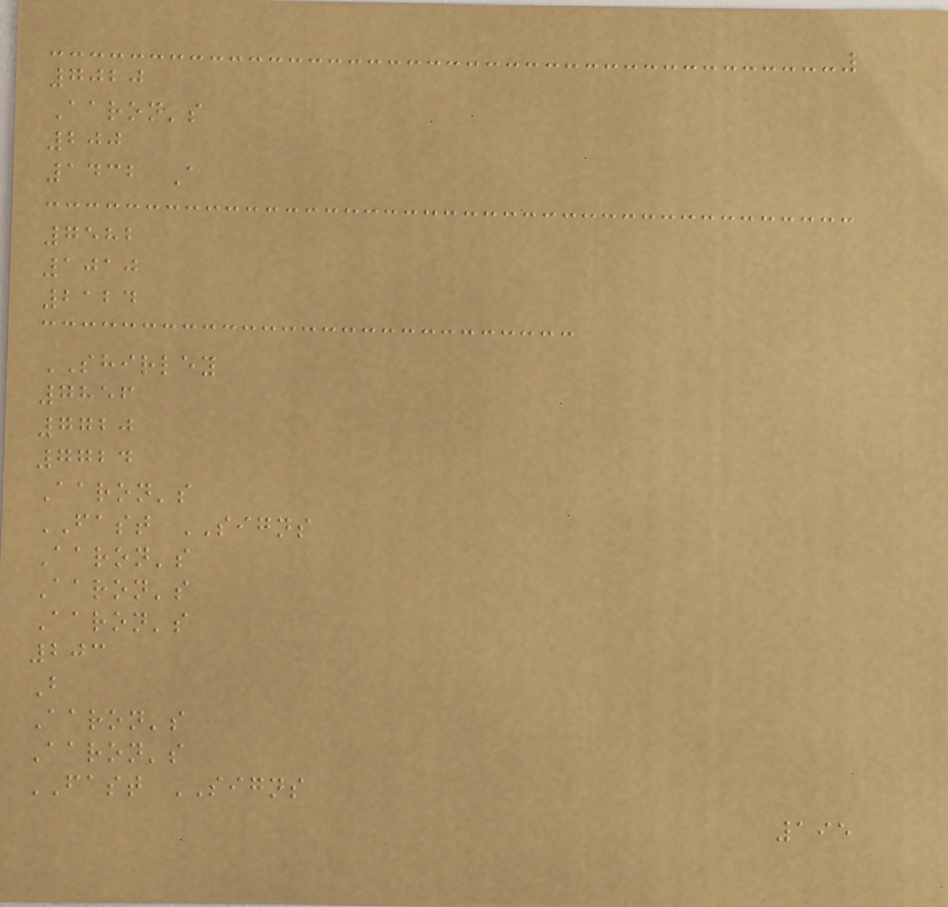7020
Aaron's
200
1432 A
7582
1010
2124
SHIRLEY
7856
7720
7724
Aaron's
FAST SIGNS
Aaron's
Aaron's
Aaron's
203
B
Aaron's
Aaron's
FAST SIGNS
195
